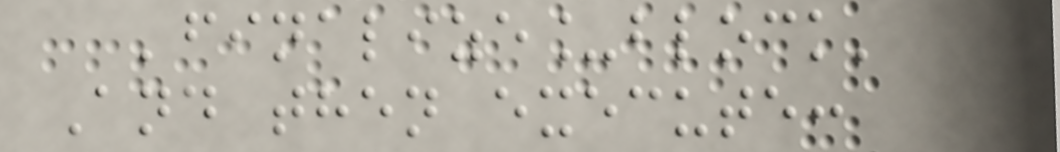'finalize_block'
And then execute:
